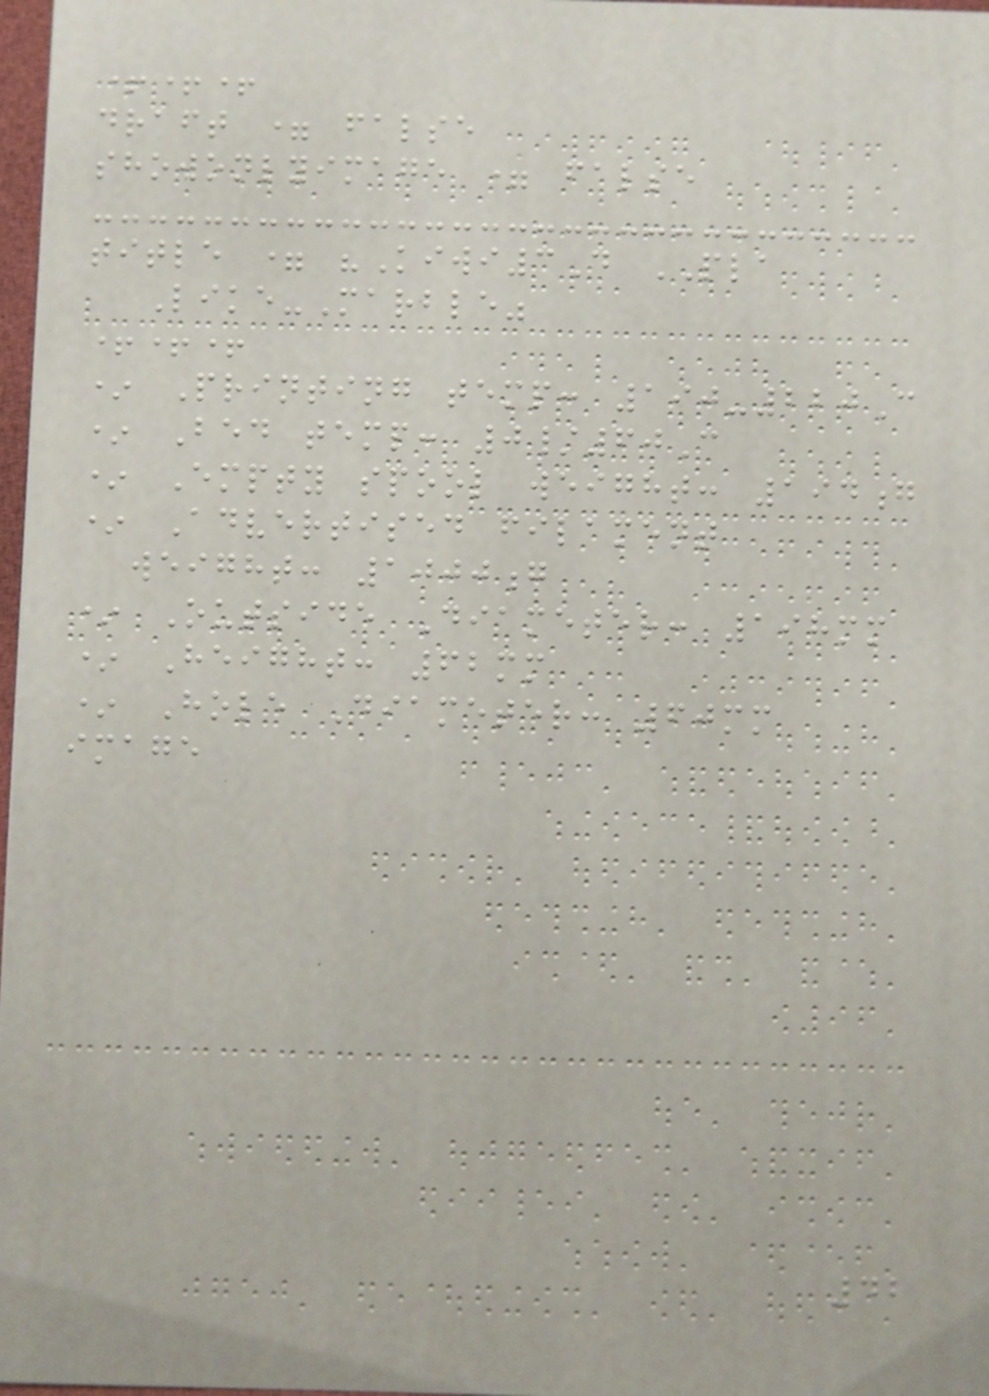+++
draft = false
showonlyimage = false
title = "Kiwi3D PLA
Like-Marble"
+++
* Printing temp: 190-220C
* Bed temp: 0/60C
* Empty spool weight: 194g
* Advertised filament
weight: 1000g
* Outside Diameter: 198mm
* Height: 62mm
* Hole Diameter: 60mm
image
42
